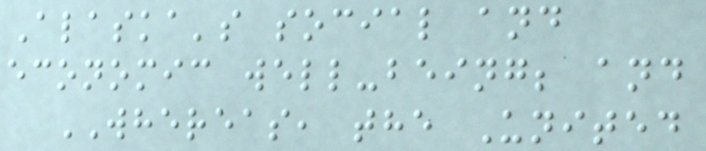Alaska's social and
economic well-being; and
WHEREAS, the United
